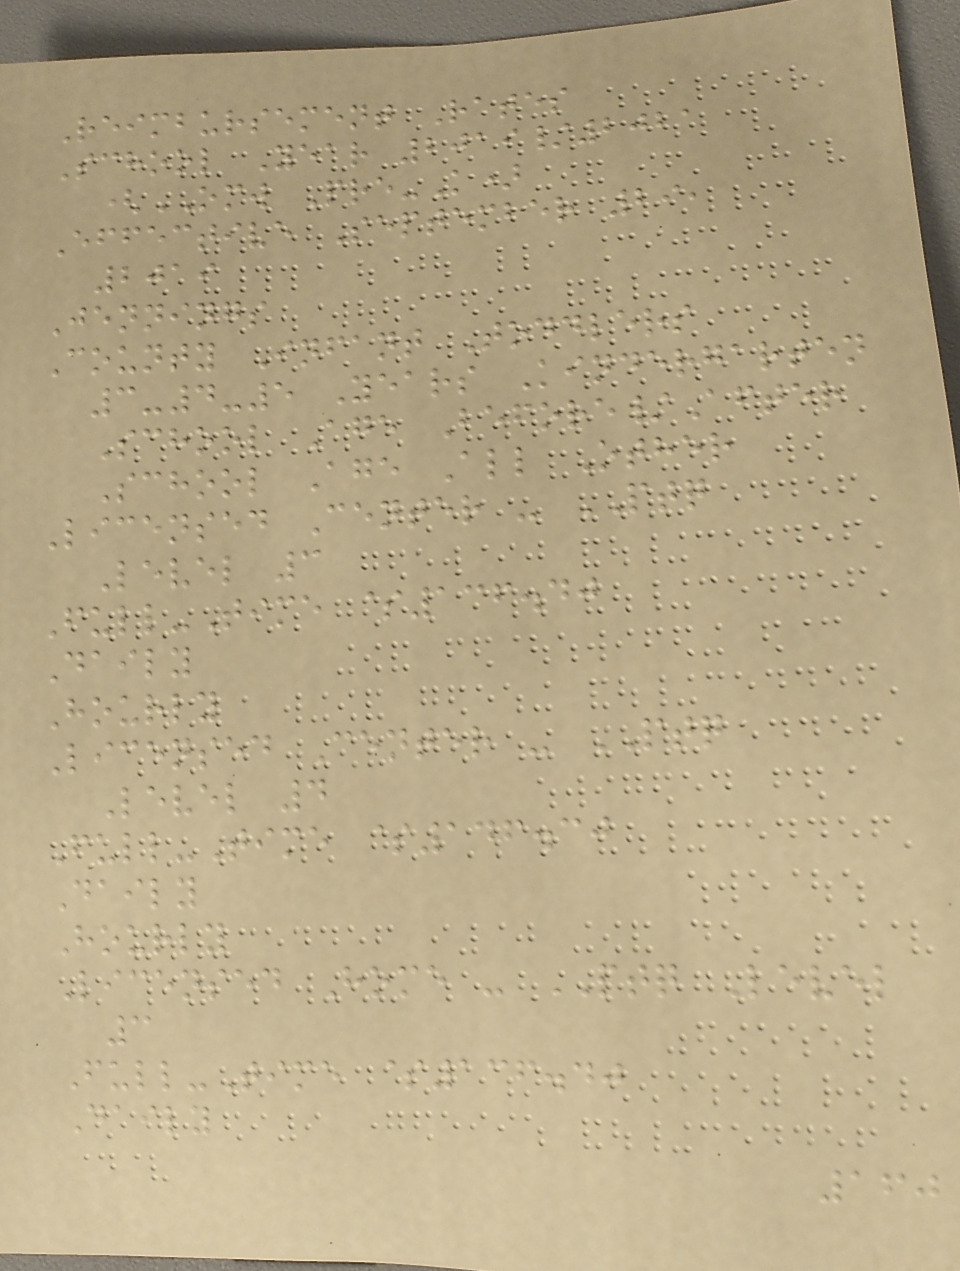Reimbursement Rates
School Year 2019/2021
(OMW Pre-K)
Effective September 29,
2019
Jennings
County Infant Toddlers
3-4-5 Years Kindergarten
School Age Before/After
School Age All Other
Licensed Center - PTQ
Level 3
Full-Time $136.40
Daily
Hourly
Licensed Center - PTQ
Level 4
Full-Time $146.30
Daily
Hourly
Licensed Home - PTQ Level
3
Full-Time $136.40
Daily
160
